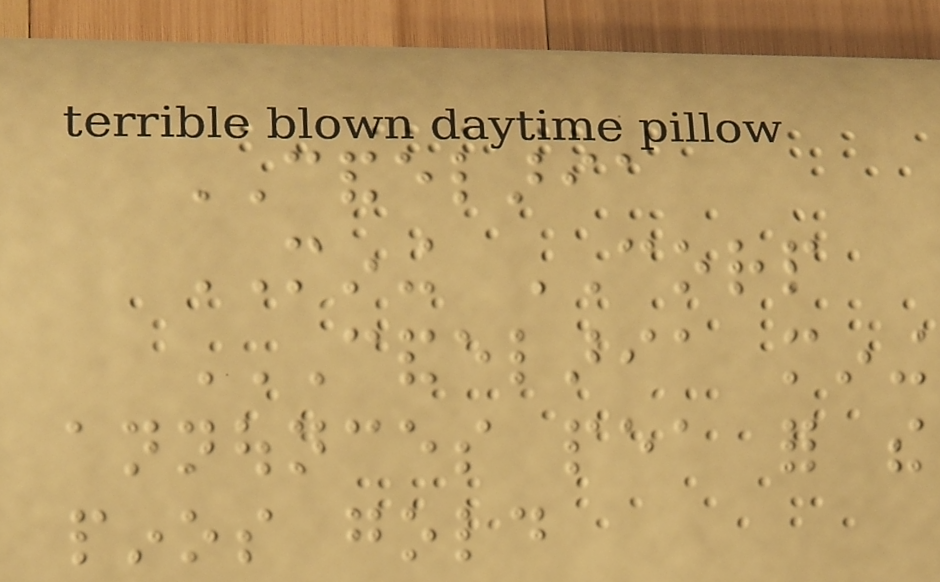CANDELARIA
MINING CORP
CANDELARIA MINING
ANNOUNCES PEA FOR THE
PINOS GOLD
